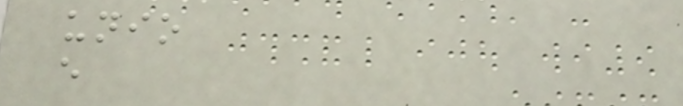unio
e
